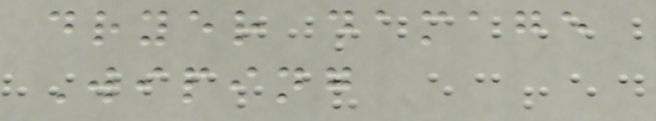dryer damage
Wiping
